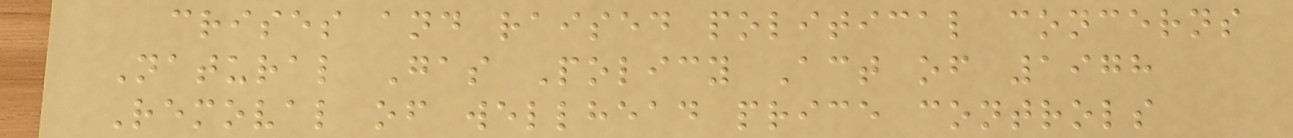crises and raised political concerns
Natural Gas Policy Act of 1978
Removal of wellhead price controls
